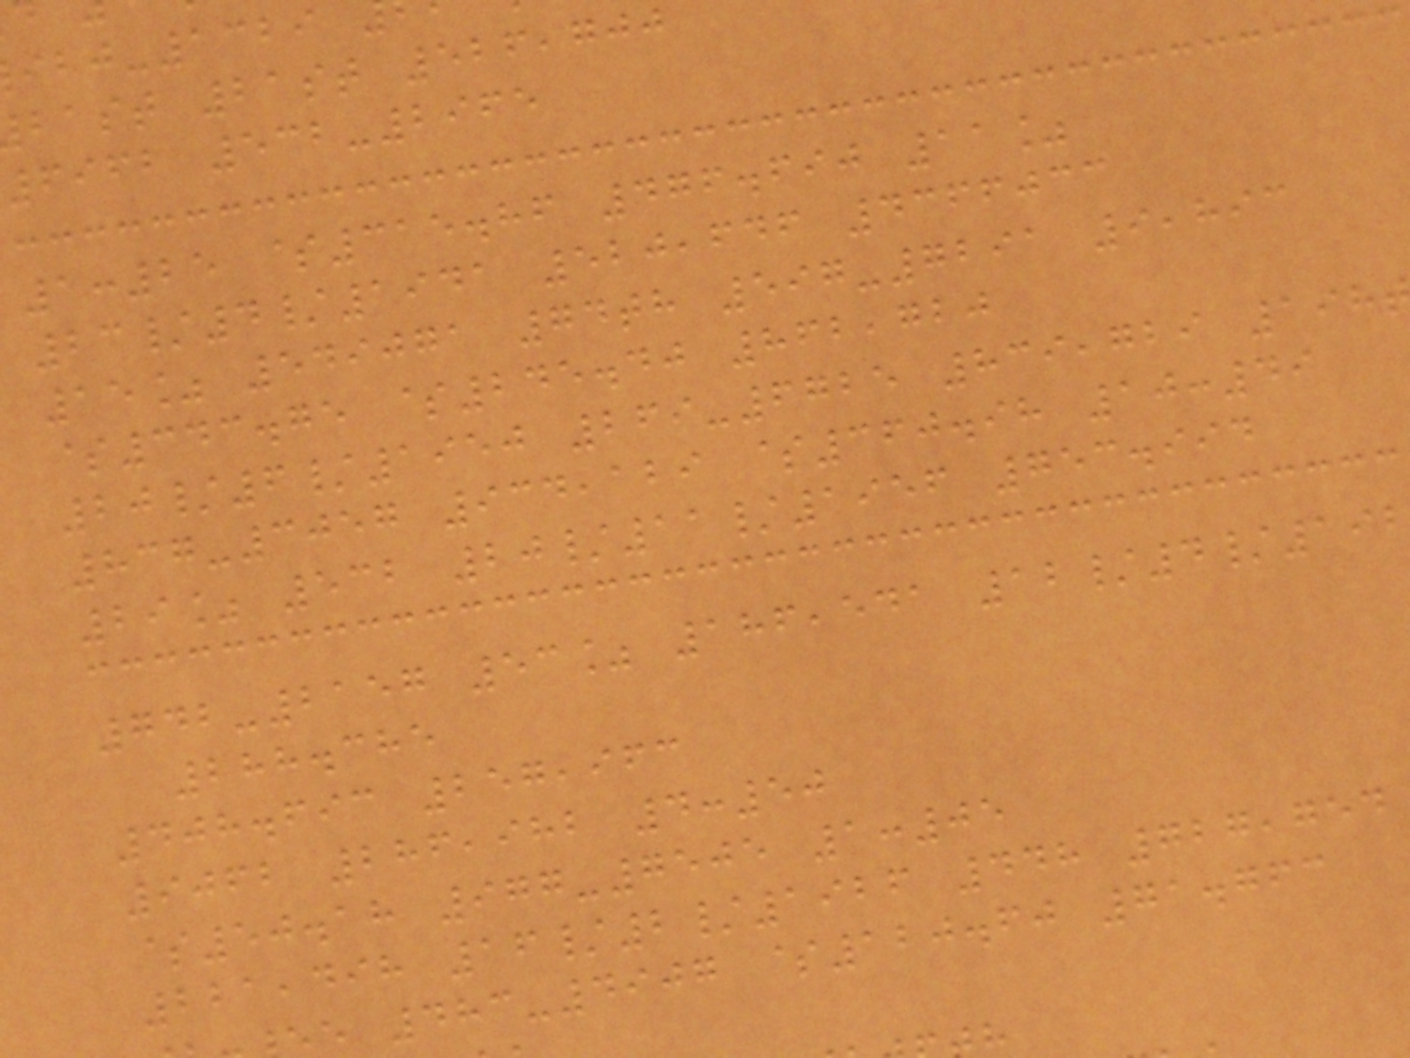-1329
bast 21st 526,700
6962 532-2965
1:25 $315.86 476.690 11%
23/4/1941 520,646 4366033
15% 549071 74th 597-7291 9,893
$343.75 $245.40 862,720
20/6/1950 269-6725 839,729 198
837-3057 934,129 $360.98 10:49
29% 532 20/11/1956 753.994
742-2157 53% 186,541 12/4/19
288.385
408.693 257,963
9062 286,982 4:50
$50.18 977-7505 1:05
221,498 16/2/1926 448 727,754
e 483-4907 $120.60 71.763
